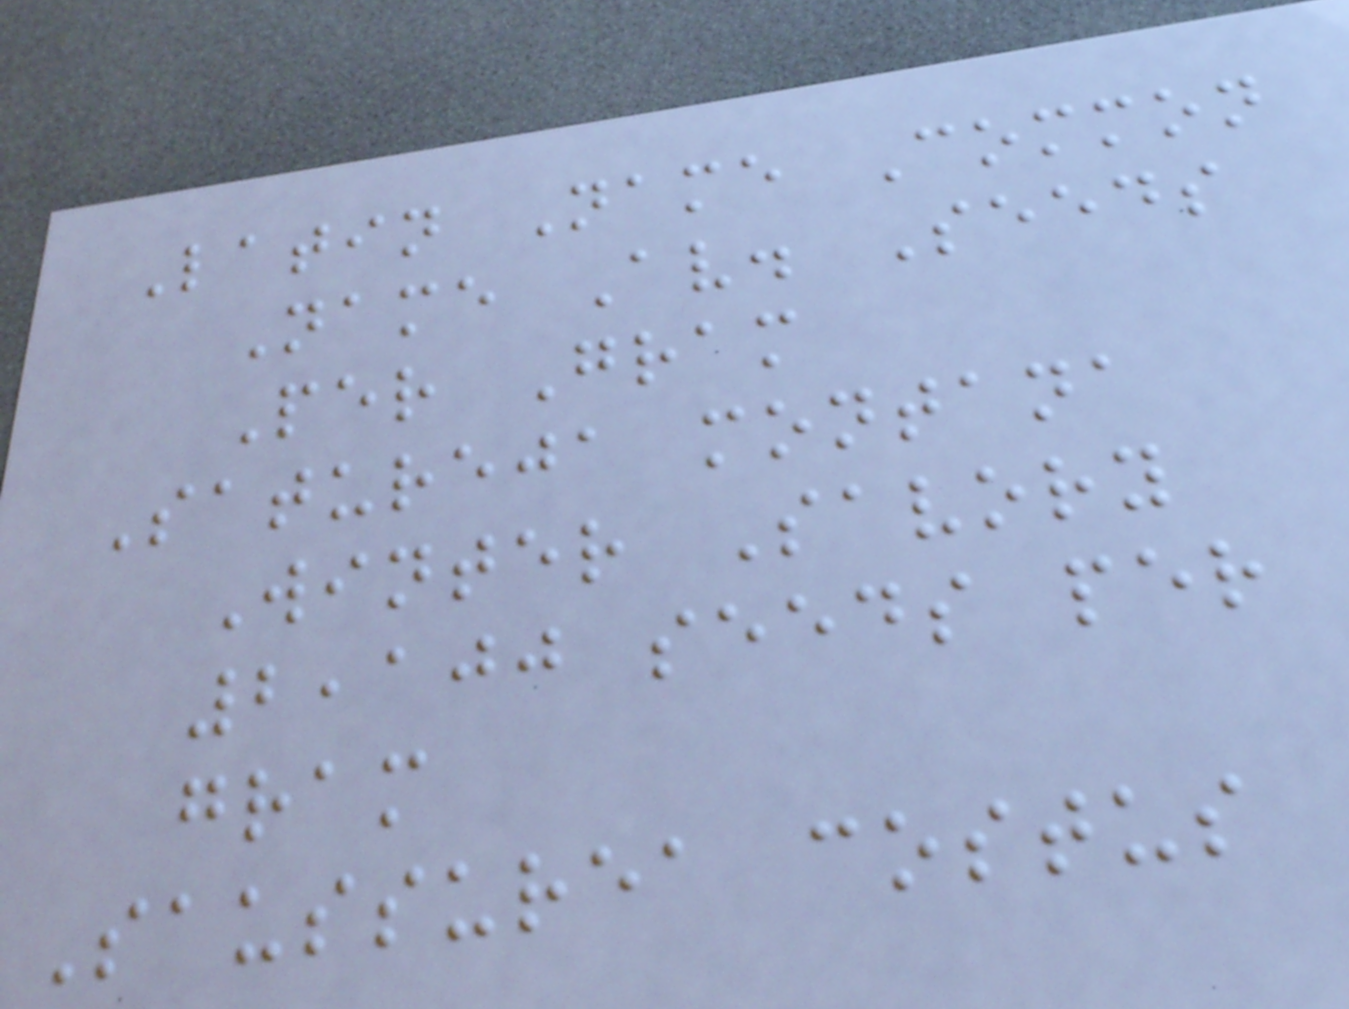Latin Name Common
Name Av. Seeds
Per Gram
Satureja montana
Winter Savory
2,100 seeds per
gram
Saussurea costus
